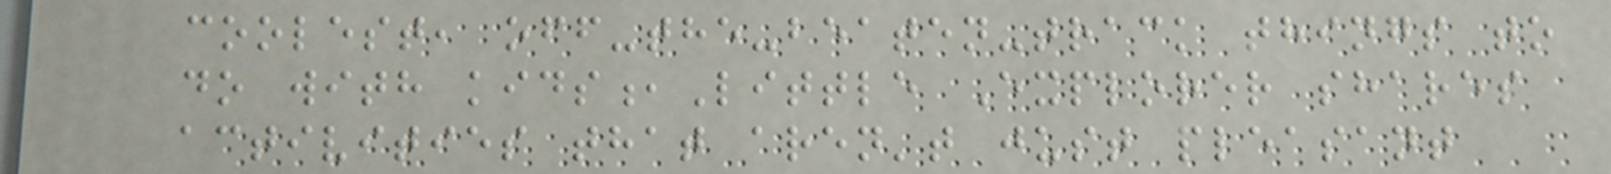coolest, off-the-beaten-track things to
do with kids,Little Explorer shares
activities that aren't just pleasant
